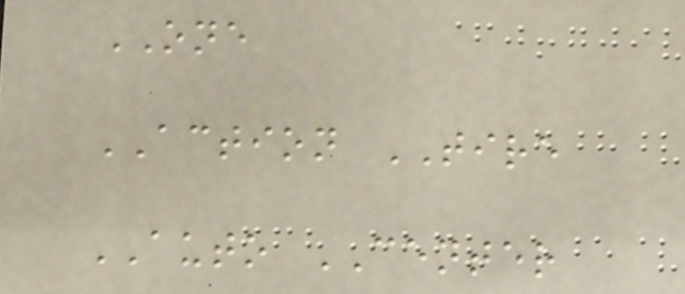ONE
ACTION TIRE
AUTO CENTER
